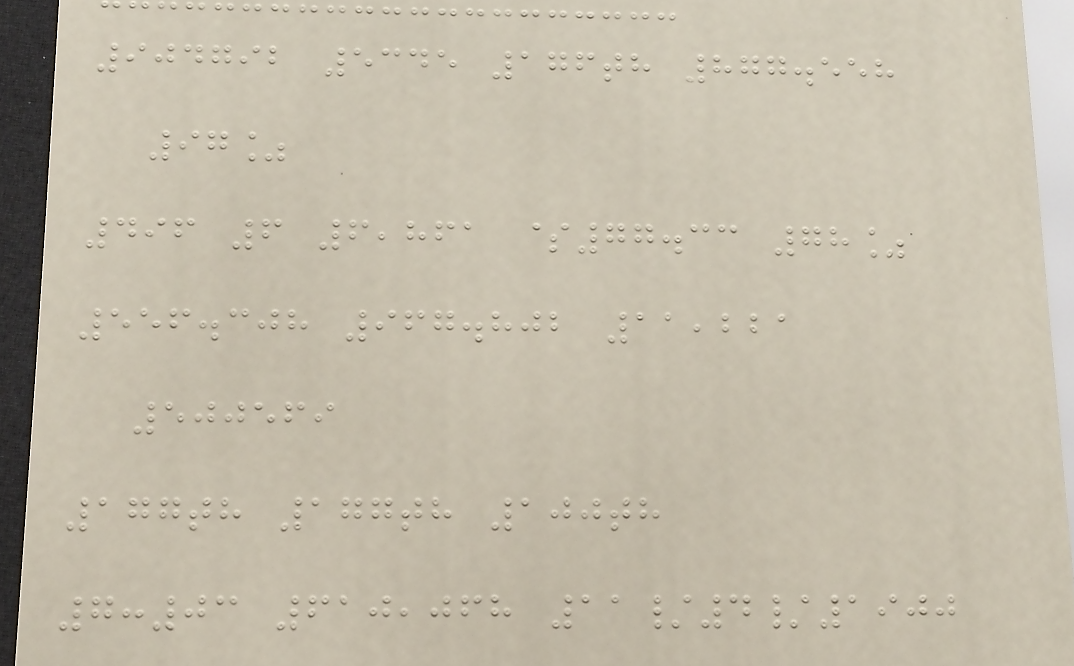904792 5345 176th 877.558
97%
496 6 6,861 $77.33 78%
556.308 967.802 11,221
500569
177th 177th 100th
7:03 610,068 11/4/1900
